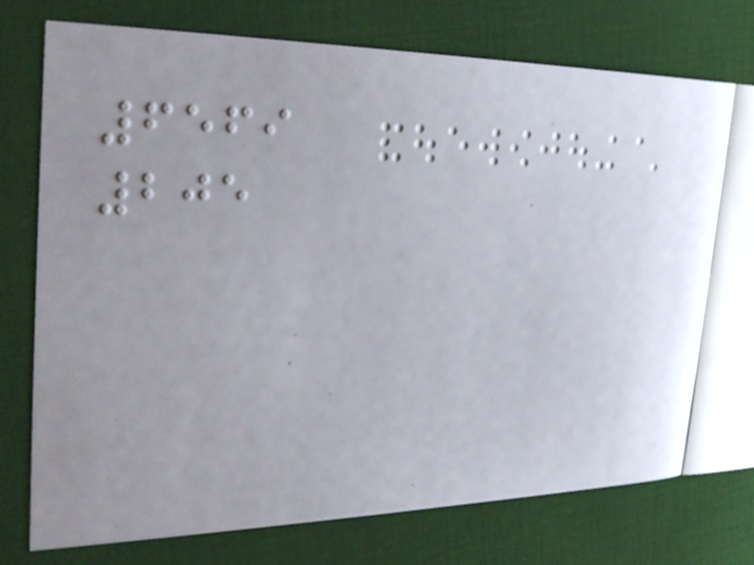6569
205
